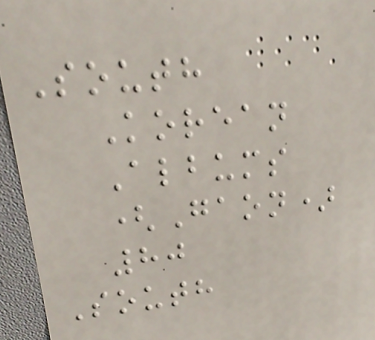South
Korean
Albums
(Gaon)
80
South
